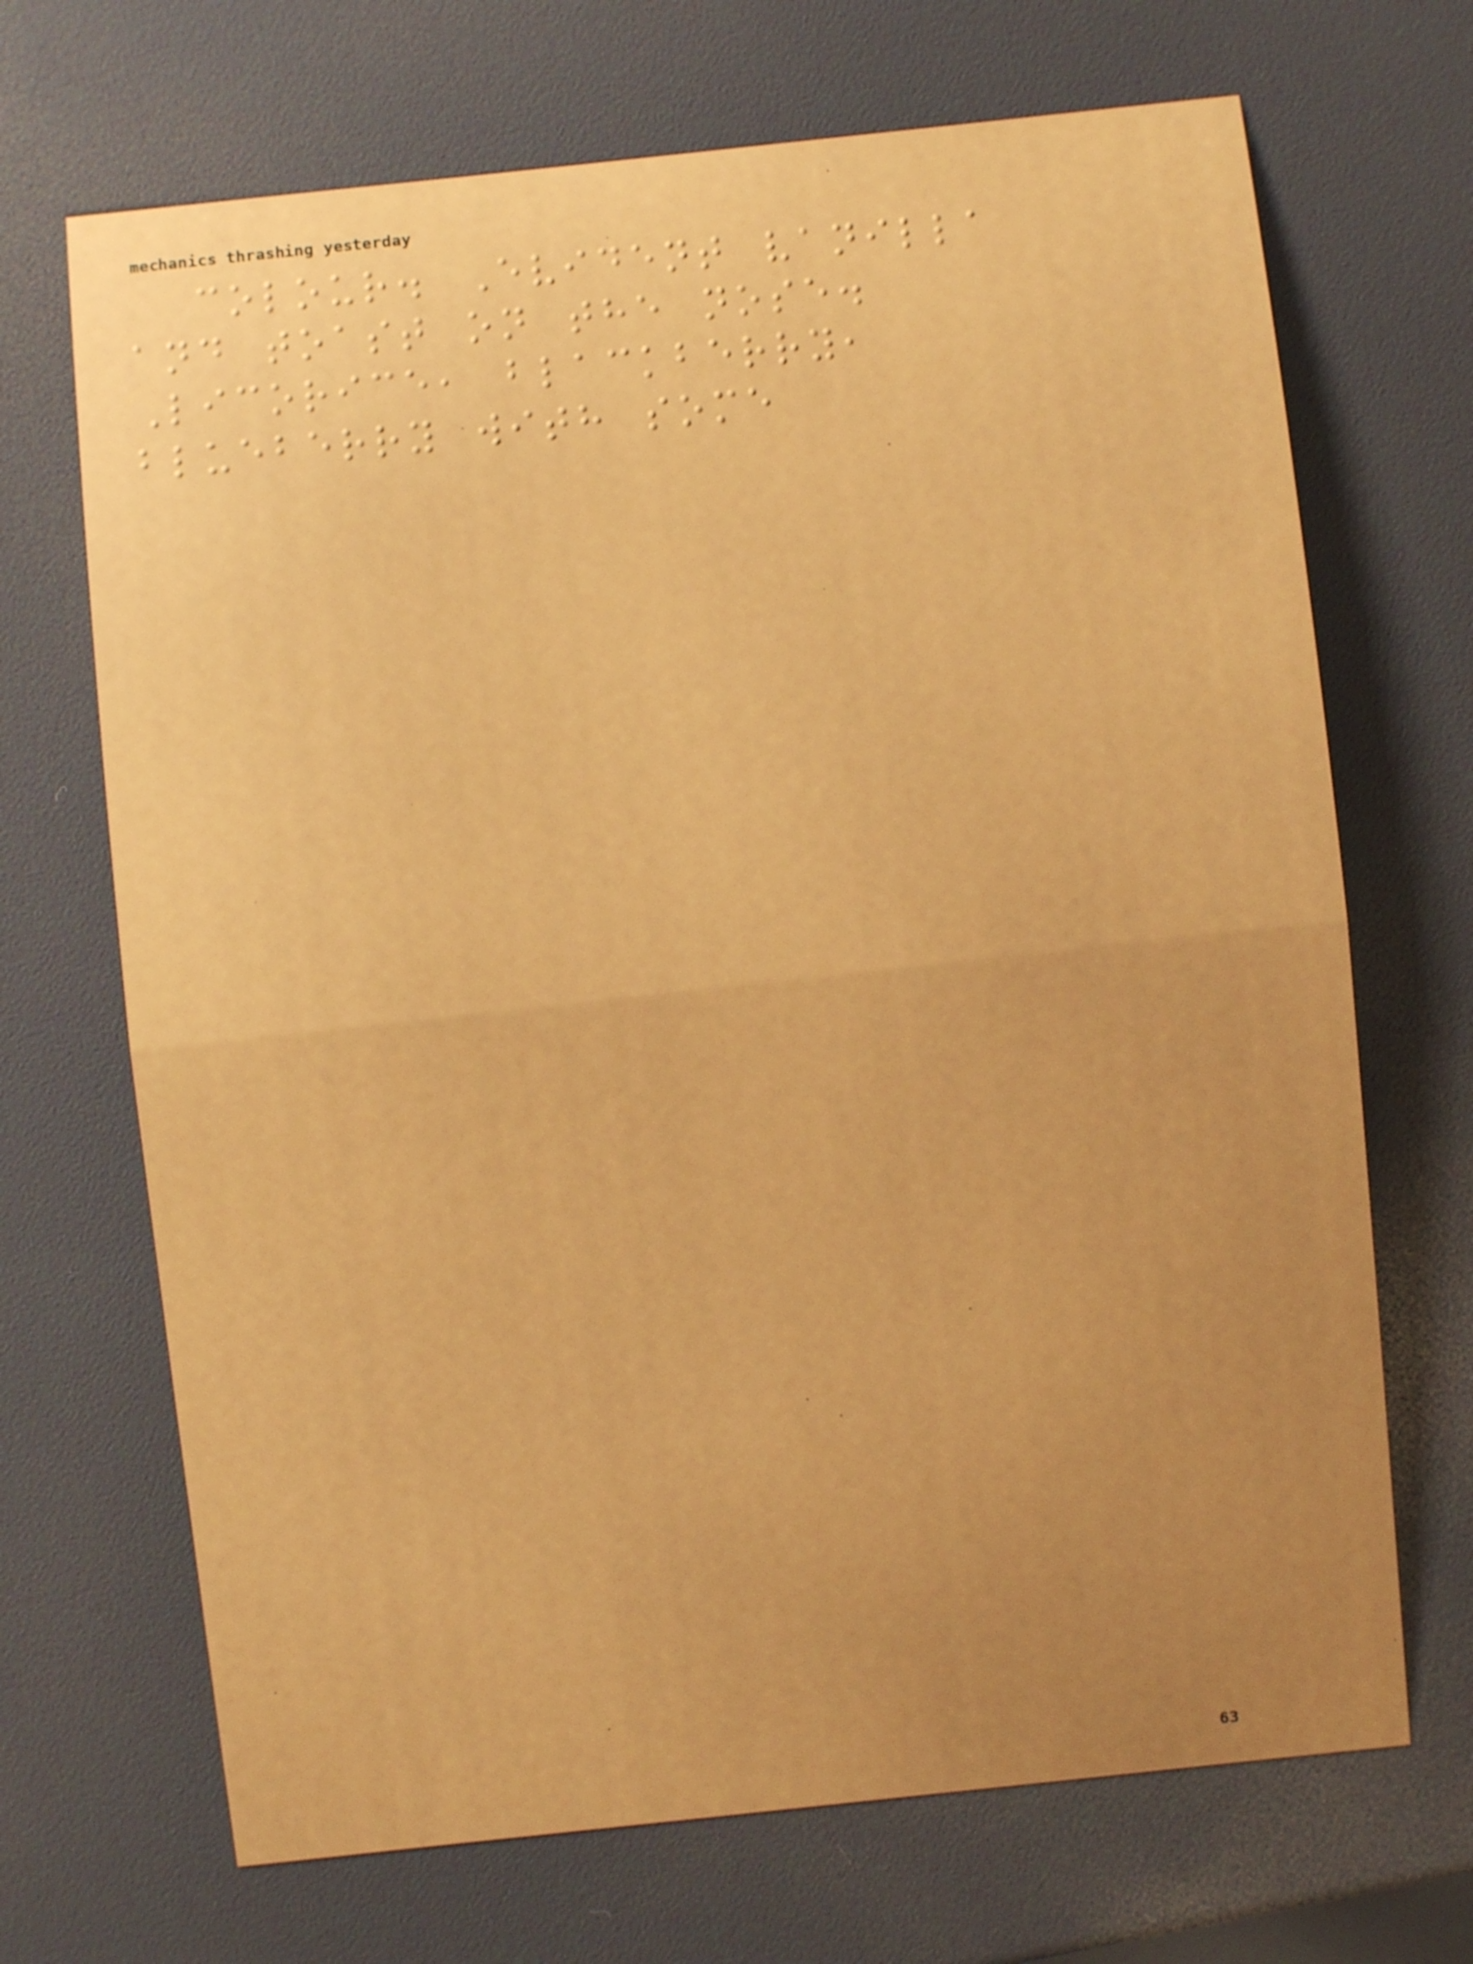colour. Evident vanilla
and toast on the nose.
Licorice, blackberry,
blueberry with some
